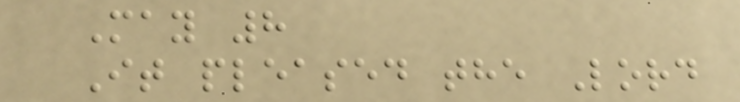May 8
It pleased the Lord
